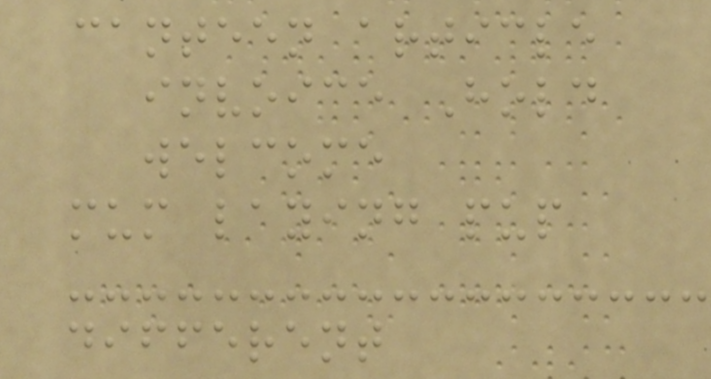canteen article
invoice Hold
welcome
mum laying pup
different
